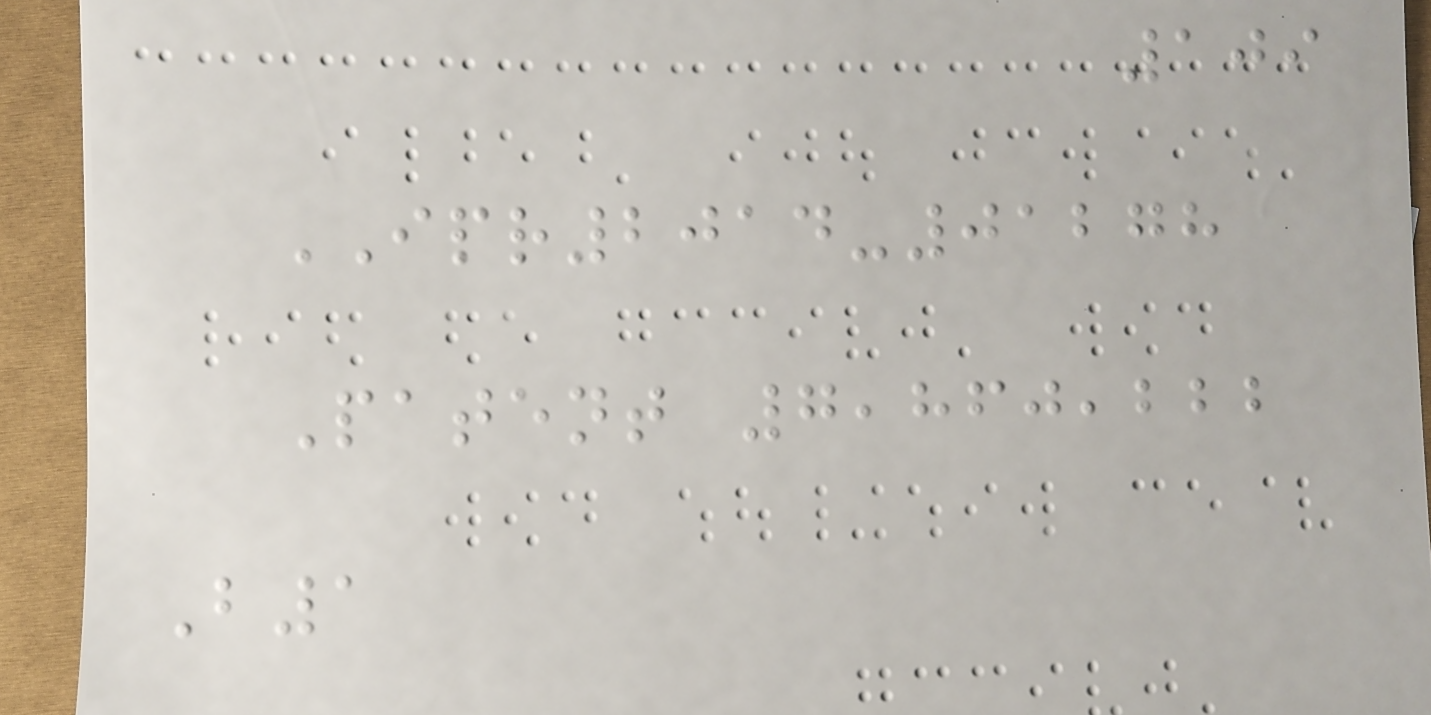109
IPR2014-01278
Patent 7,860,222
B1
